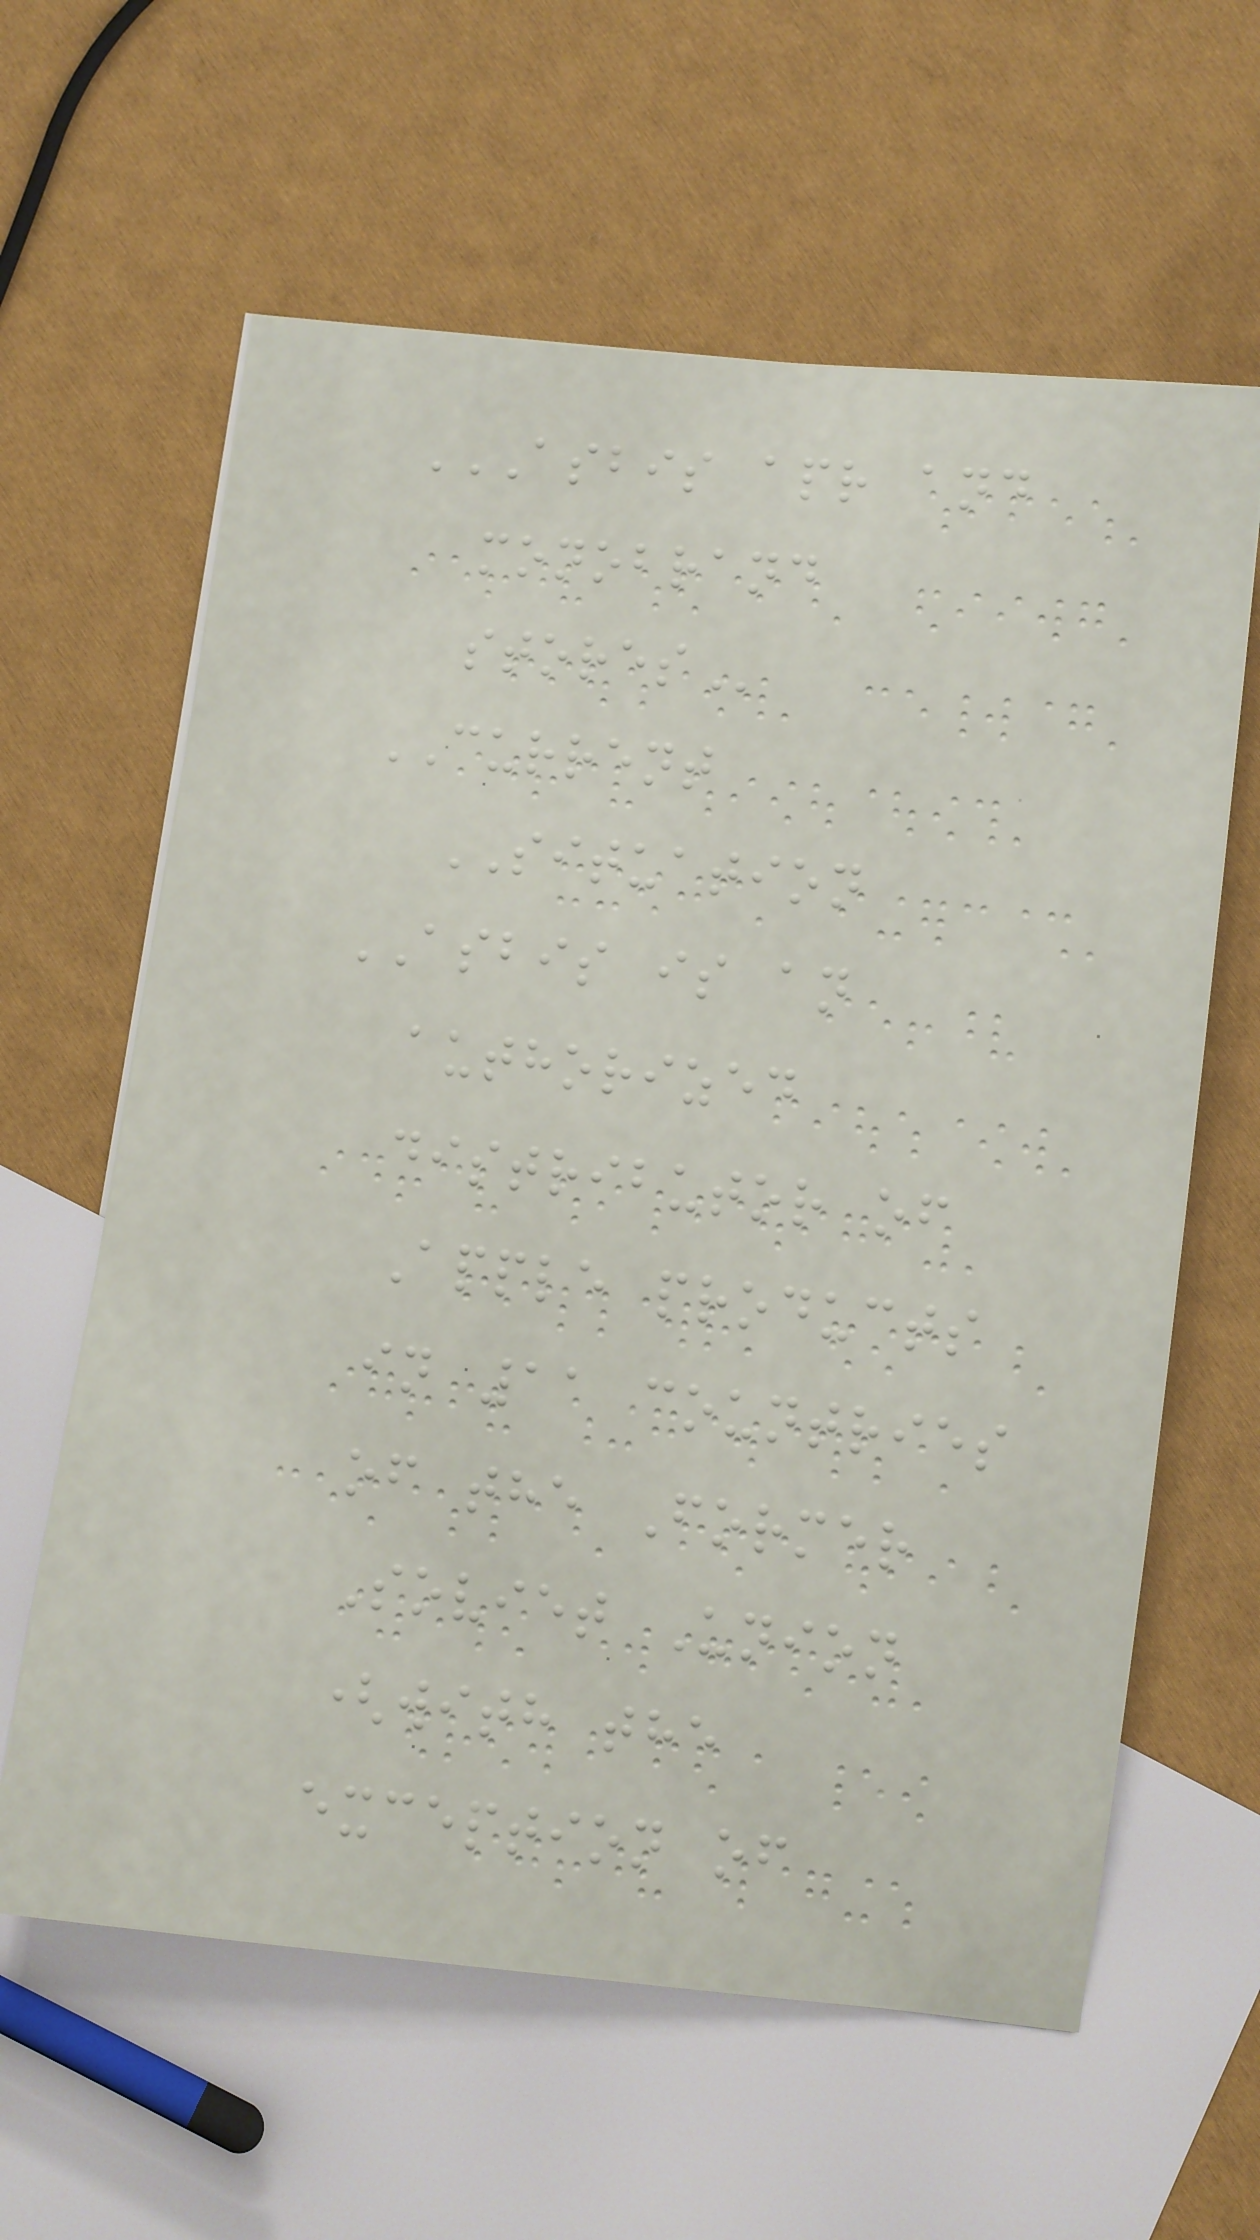ASBIS APR AND
MONOBRAND
STORES
CURRENT
SITUATION
ASBIS is an
authorized
distributor of
Apple products
in 11 countries
of the Former
Soviet Union
(with the
exception of
